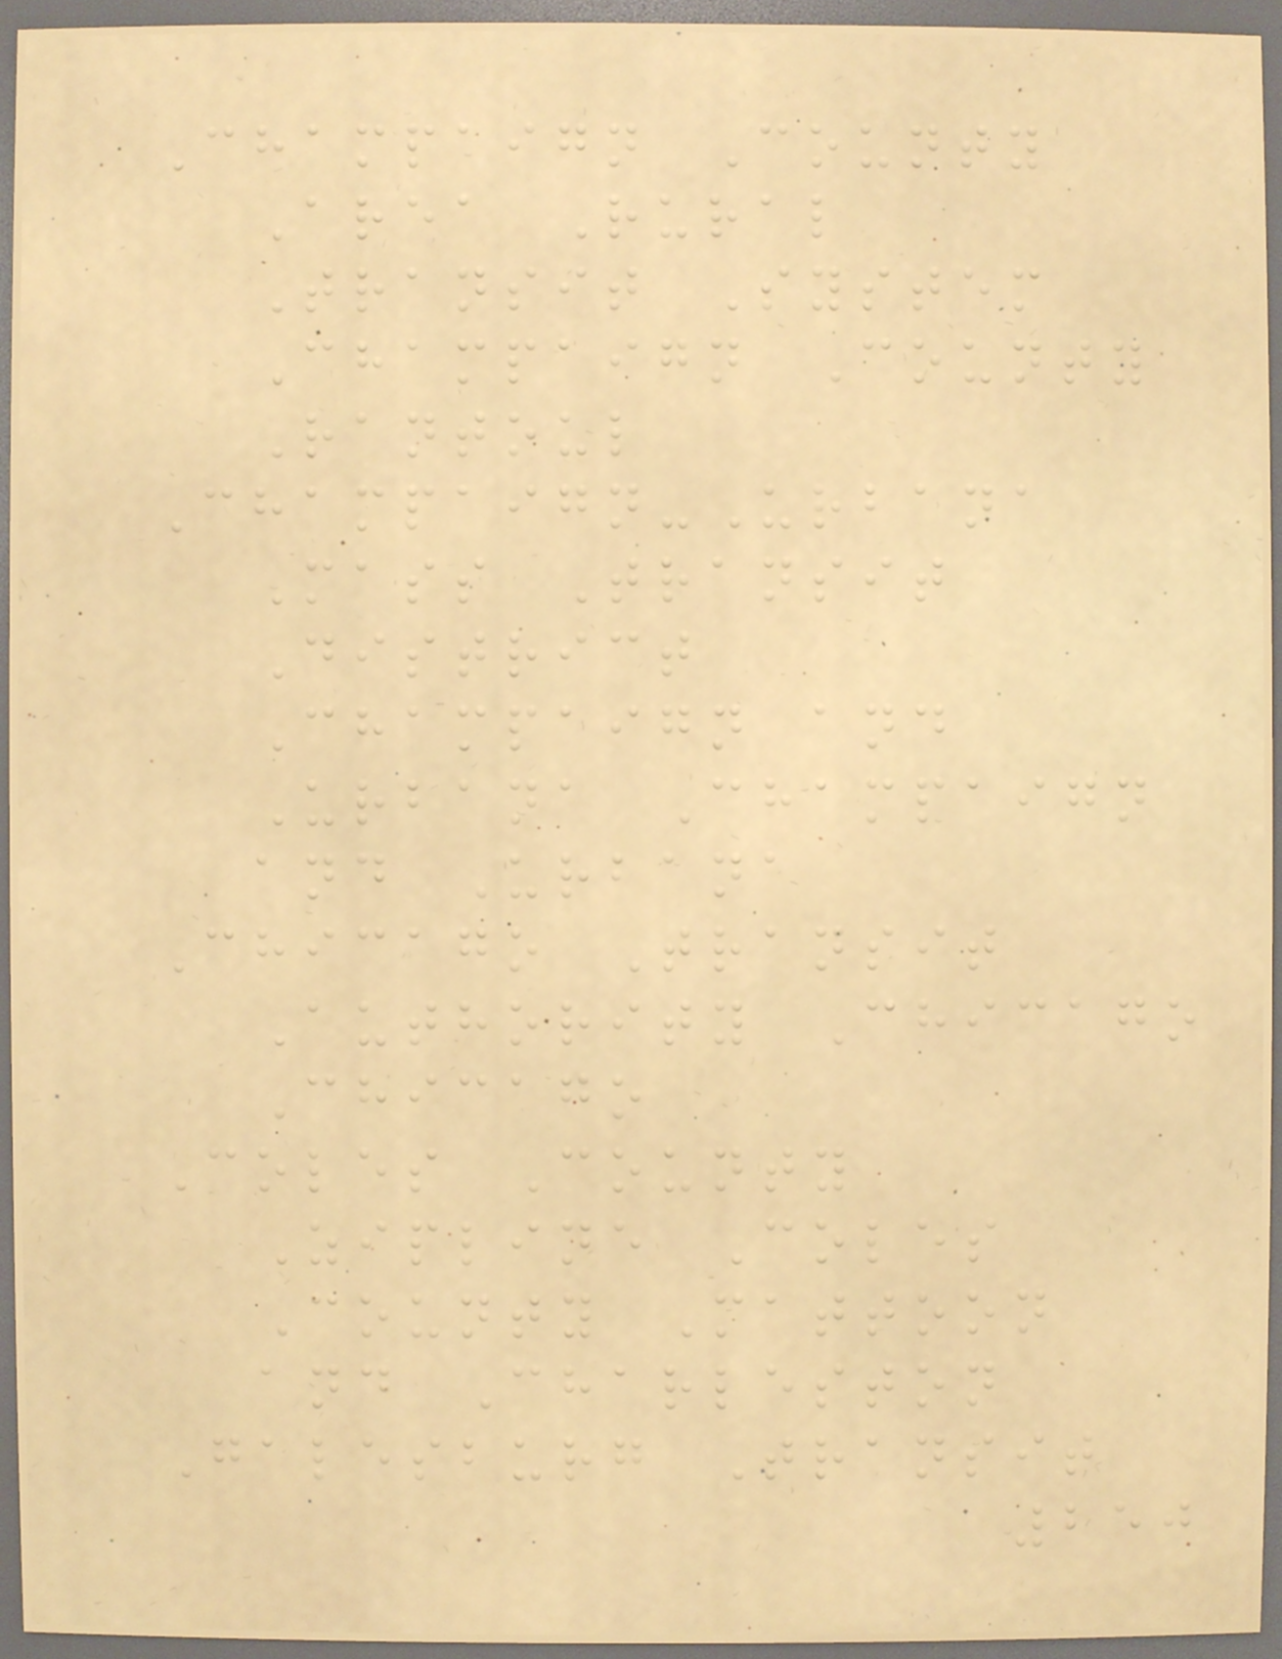Champaign County
Area Rural
Transit System
Champaign County
Rantoul
Champaign-Urbana
Mass Transit
District
Champaign and
Urbana Champaign
and Urbana
Chicago Transit
Authority Chicago
Chicago
Coles County
Zipline Coles
County Mattoon
and Charleston
Galesburg Transit
250
